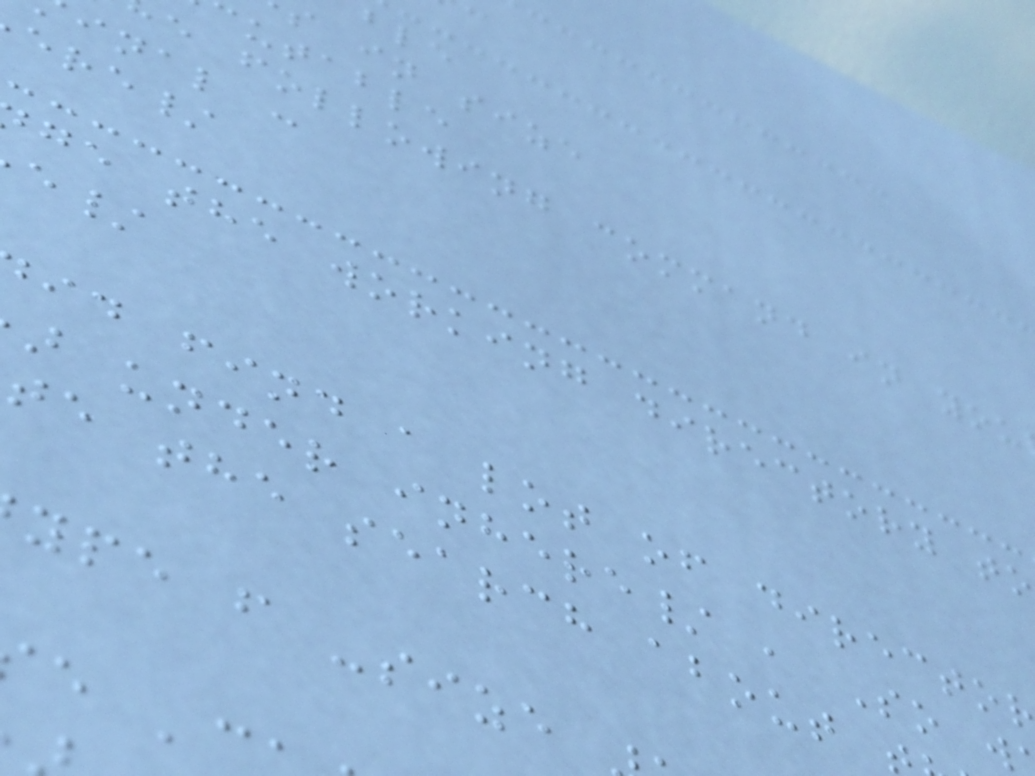s in size
utable
e following command in you
inal :
ere/
ge the working directory to
id find a lot of directo
under inhere/ , So w
te the search about
ype f -size
